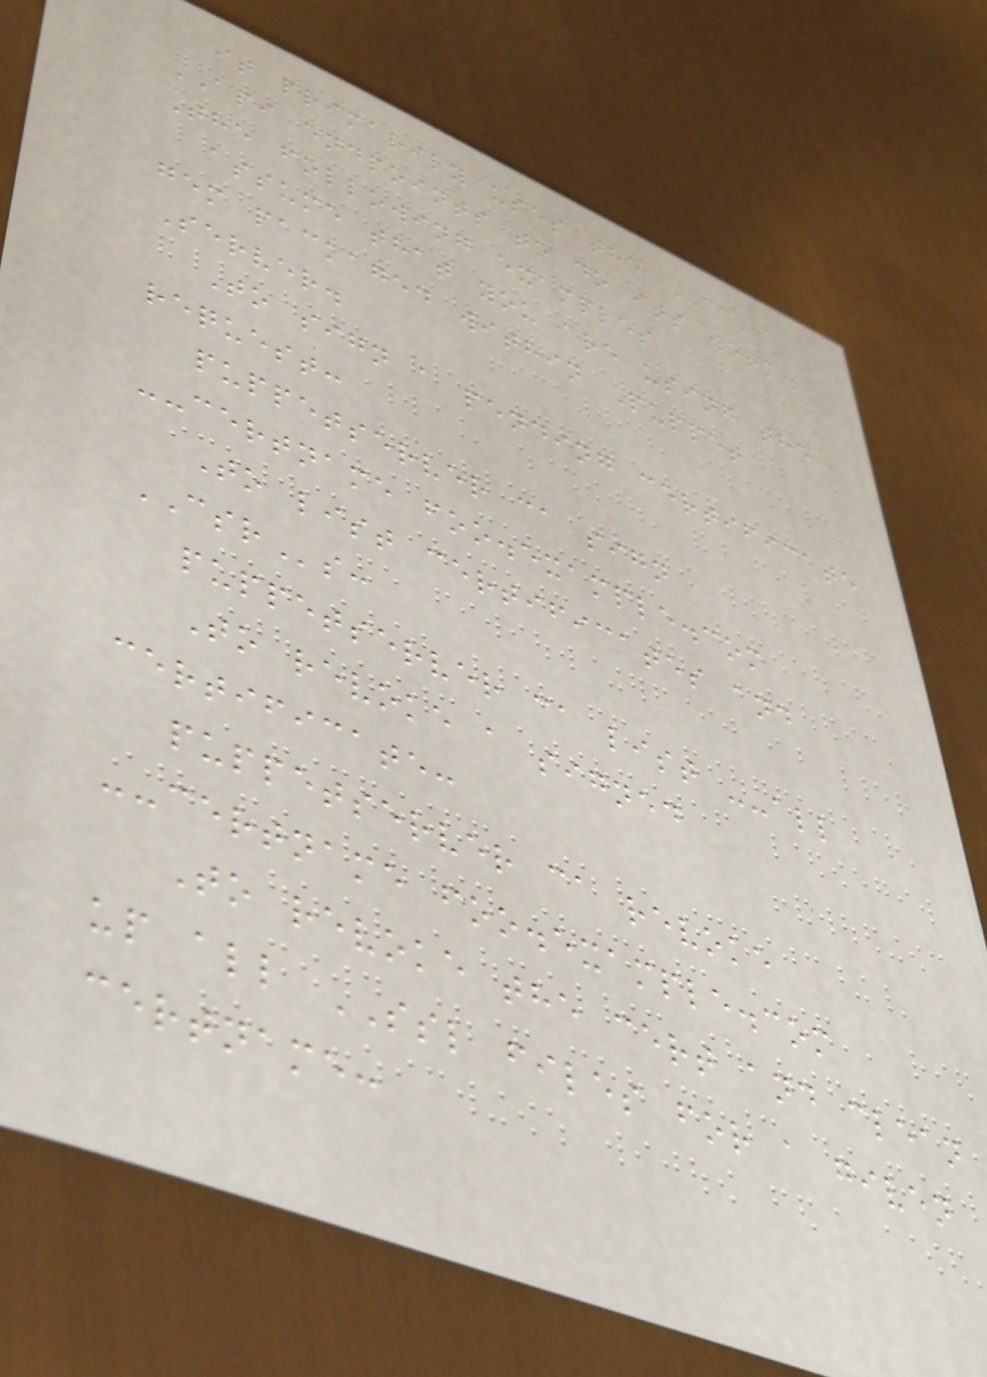it primarily uses the CA's
API endpoints to do its work.
The following examples
assume that you are using the
gem packaged within Puppet
Server.
To sign a pending certificate
request:
puppetserver ca sign
--certname foo.example.com
To list certificates and
CSRs:
puppetserver ca list --all
To revoke a signed
certificate:
puppetserver ca revoke
--certname foo.example.com
To revoke the cert and clean
up all SSL files for a given
certname:
